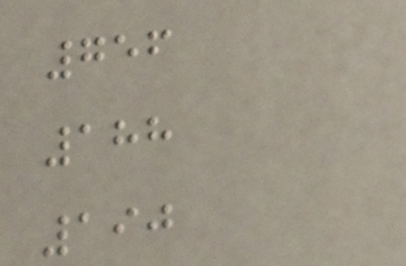756
188
190
